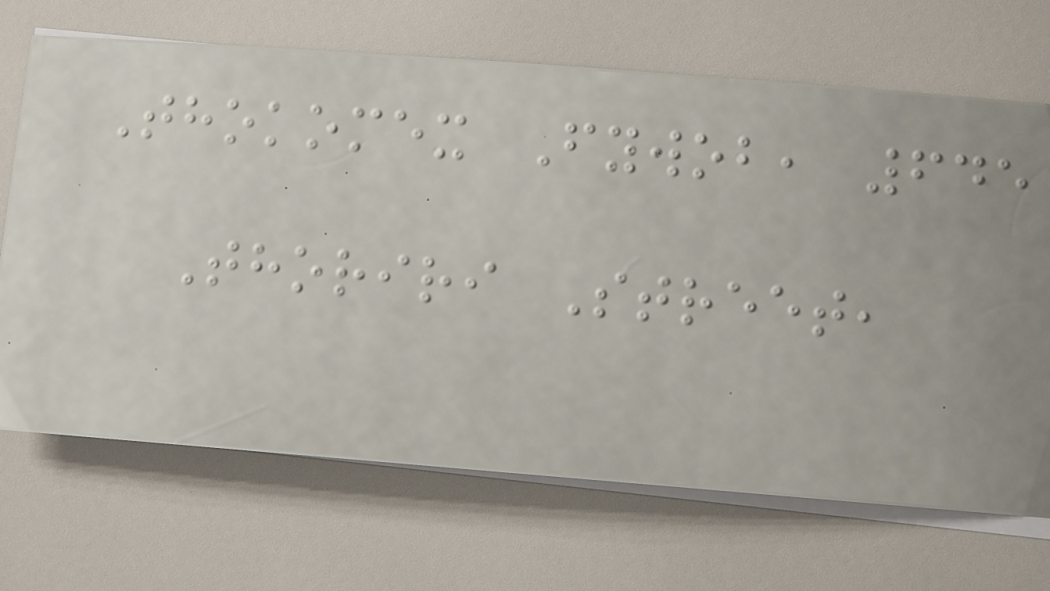Thokomex Fywob, 645
Thoriri Street,
